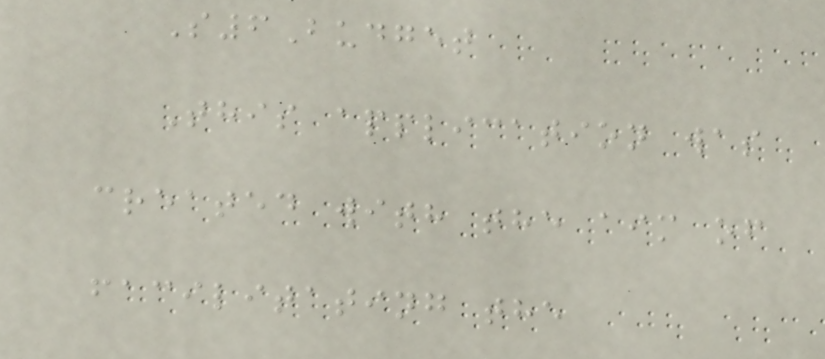S6Budget
This application was
created with the aim of
facilitating the
